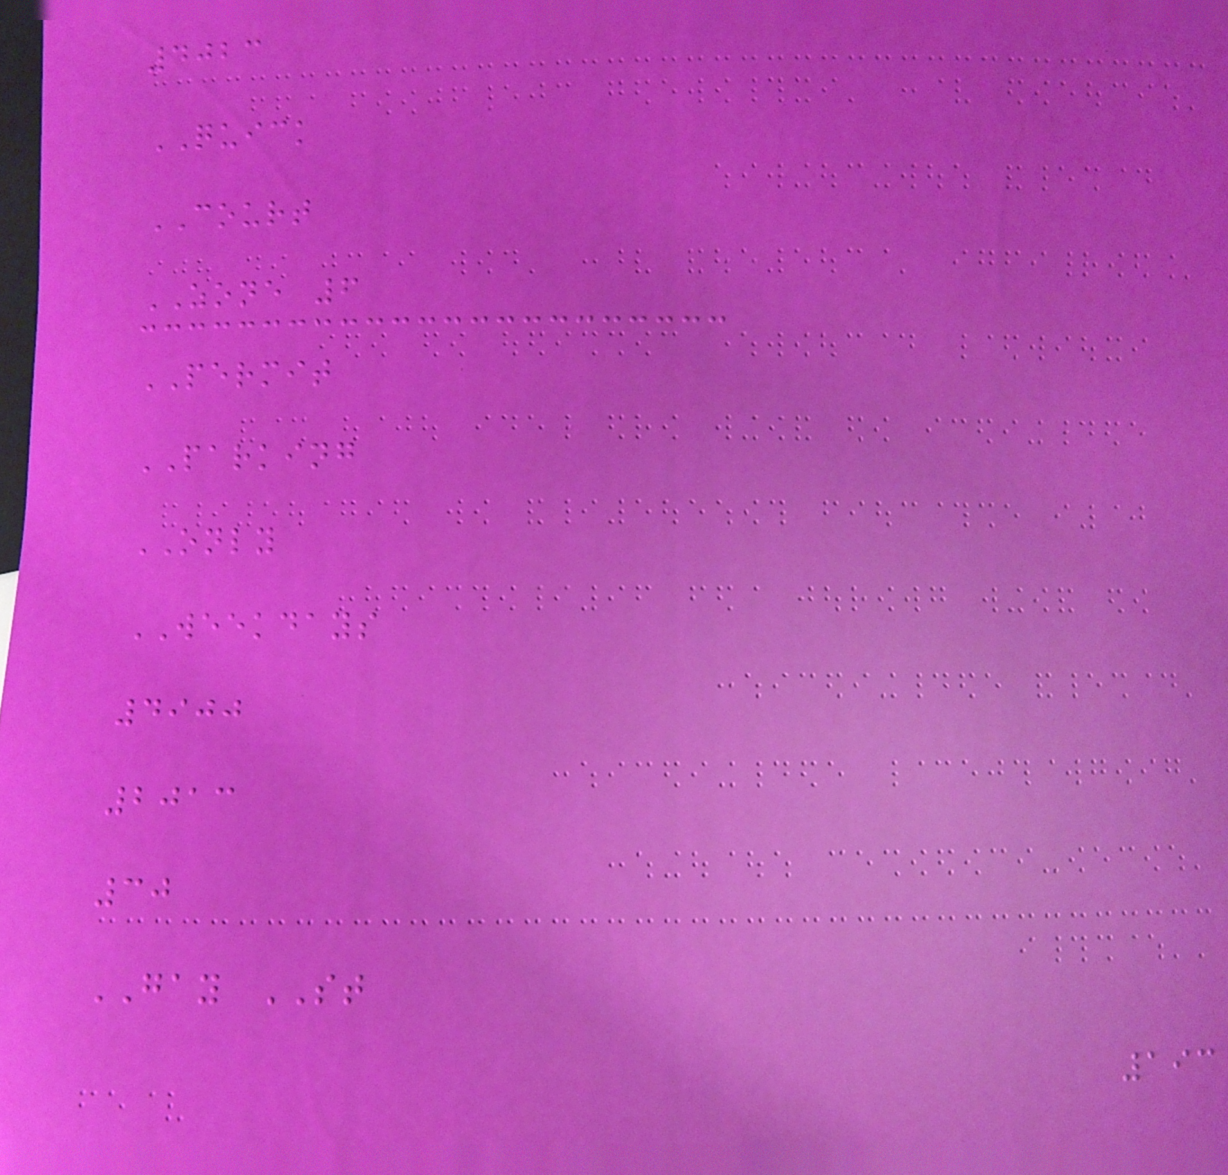4023
QUICK
COURT
ZONE 6
PERMIT
PARKING
ONLY
WEEKDAYS
4900
2013
30
GAY ST
193
